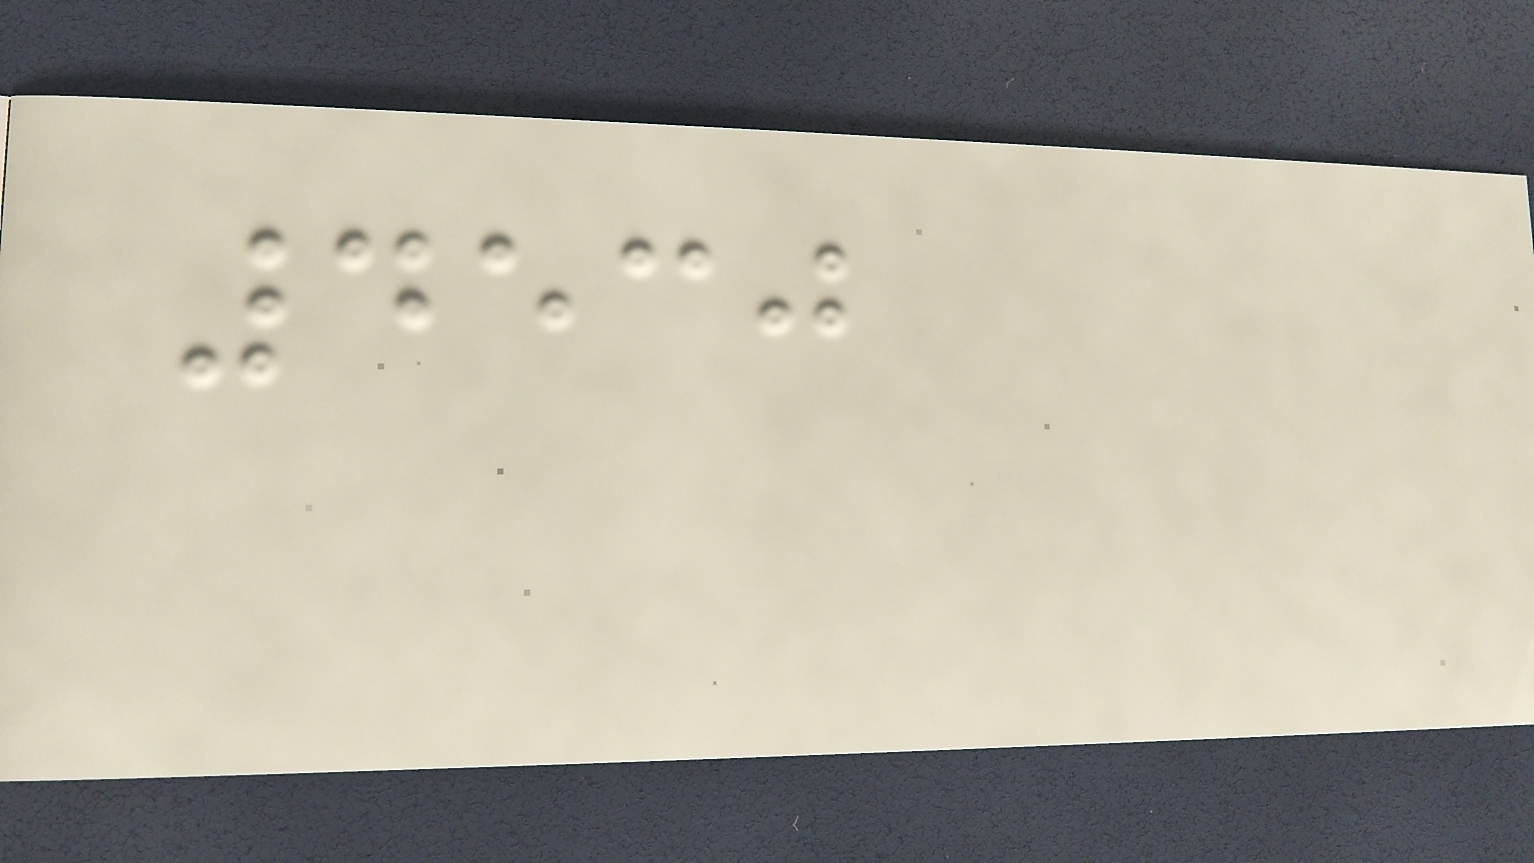4530
